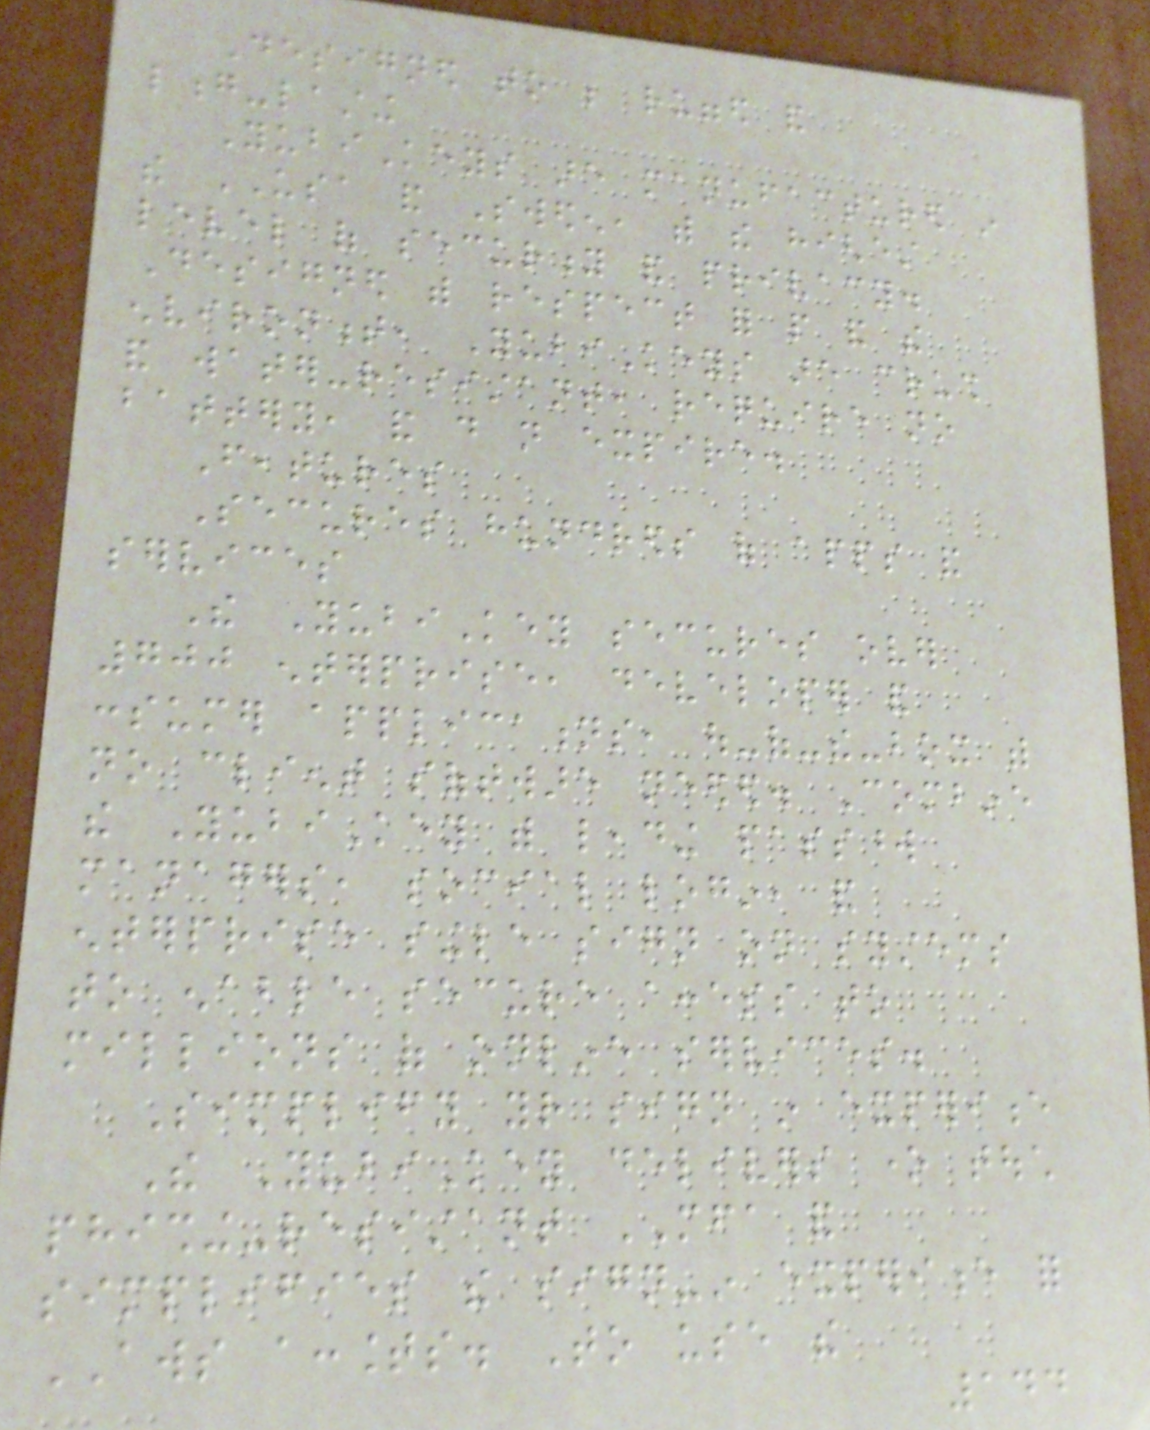Designed to be rugged and
long-lasting
YubiKeys are manufactured in
the USA and Sweden, with the highest
level of security and privacy.
Designed with respect for people and the
environment, YubiKeys are crush
and water-resistant, require no
battery, and do not expire.
Features
Secures hundreds of apps and
services
The YubiKey secures over
700 enterprise, developer and
consumer applications, out-of-the-box with
no client software needed. Combine
the YubiKey with leading password
managers, social login, and
enterprise single sign on systems
to enable secure access to
millions of online services.
Simplify your sign in experience
The YubiKey delivers one touch
phishing-resistant MFA and
simplifies the sign-in experience for
AWS accounts. To use the
144
